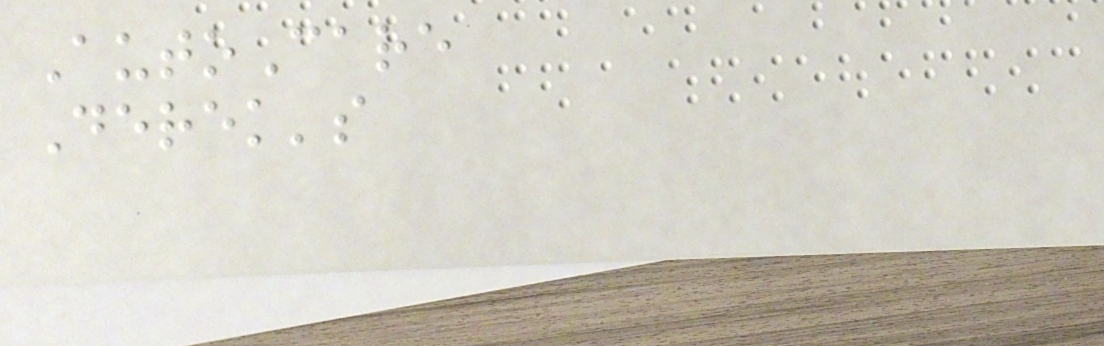AutoCare
Derek's
